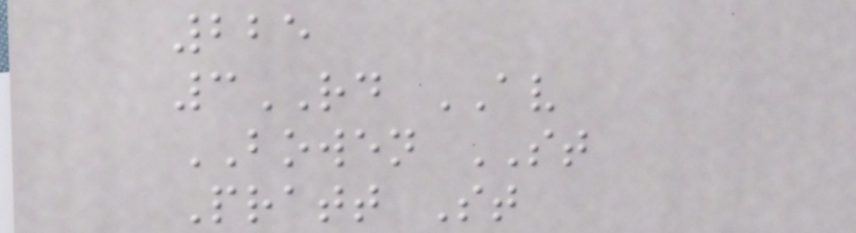225
3RD AV
BOWEN ST
Pratt St
